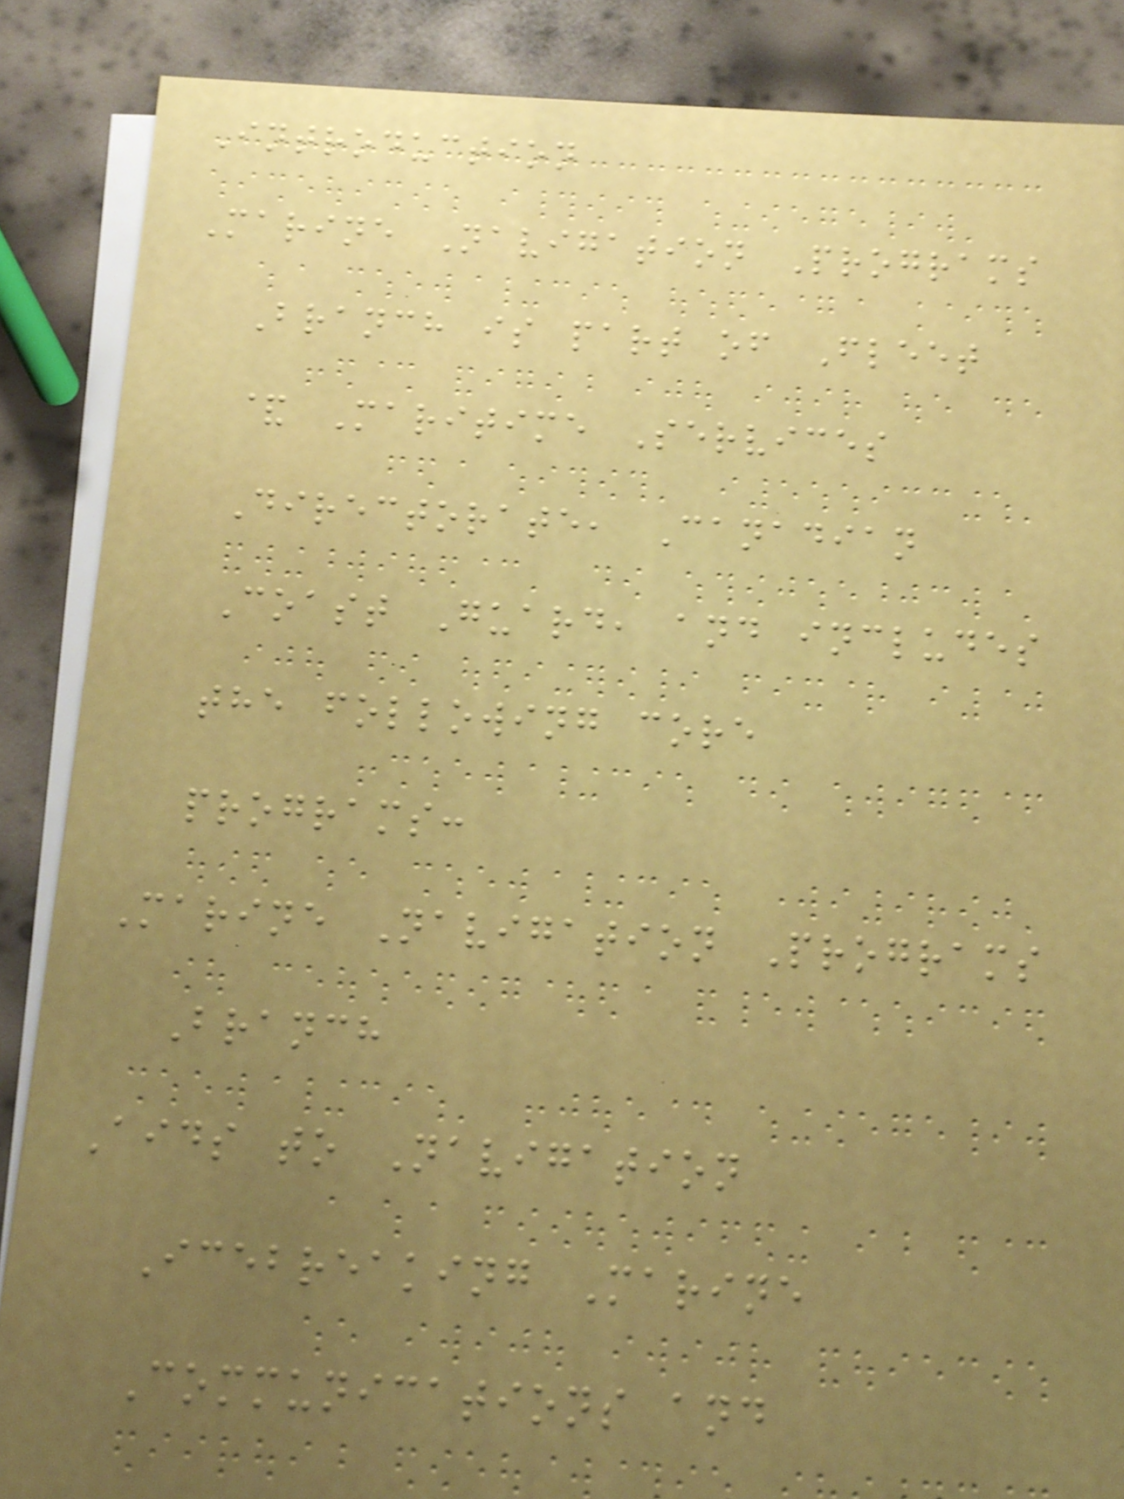Introduction
Marine Navigation Programs
Branch is part of Fleet
& Maritime Services
Directorate, Canadian
Coast Guard, and includes
the following core
programs:
Marine Navigation Programs
Branch
Aids to Navigation
Icebreaking Marine
Communications and
